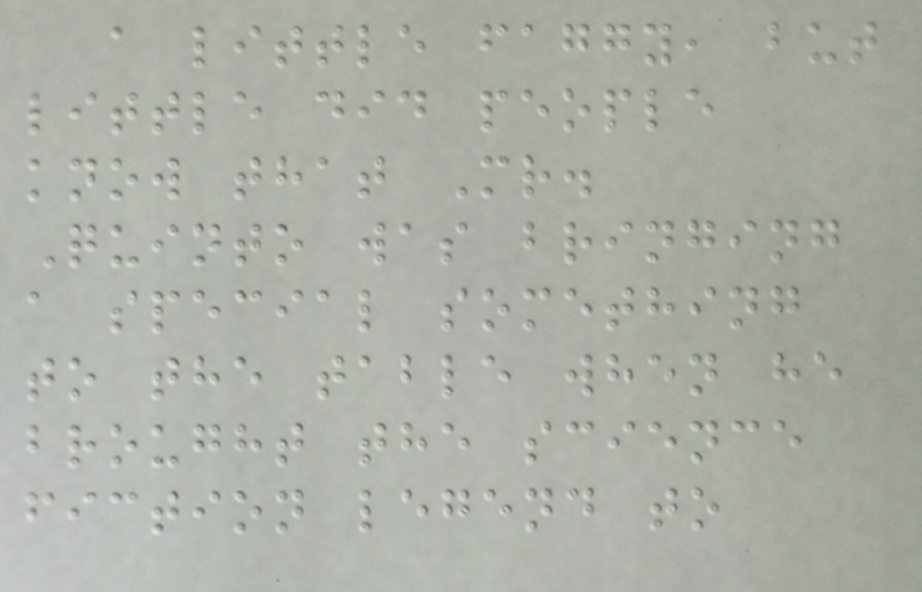a little faggy, but
little did people
know that Mr.
Quinto was bringing
a special something
to the table when he
brought the science
fiction legend to
